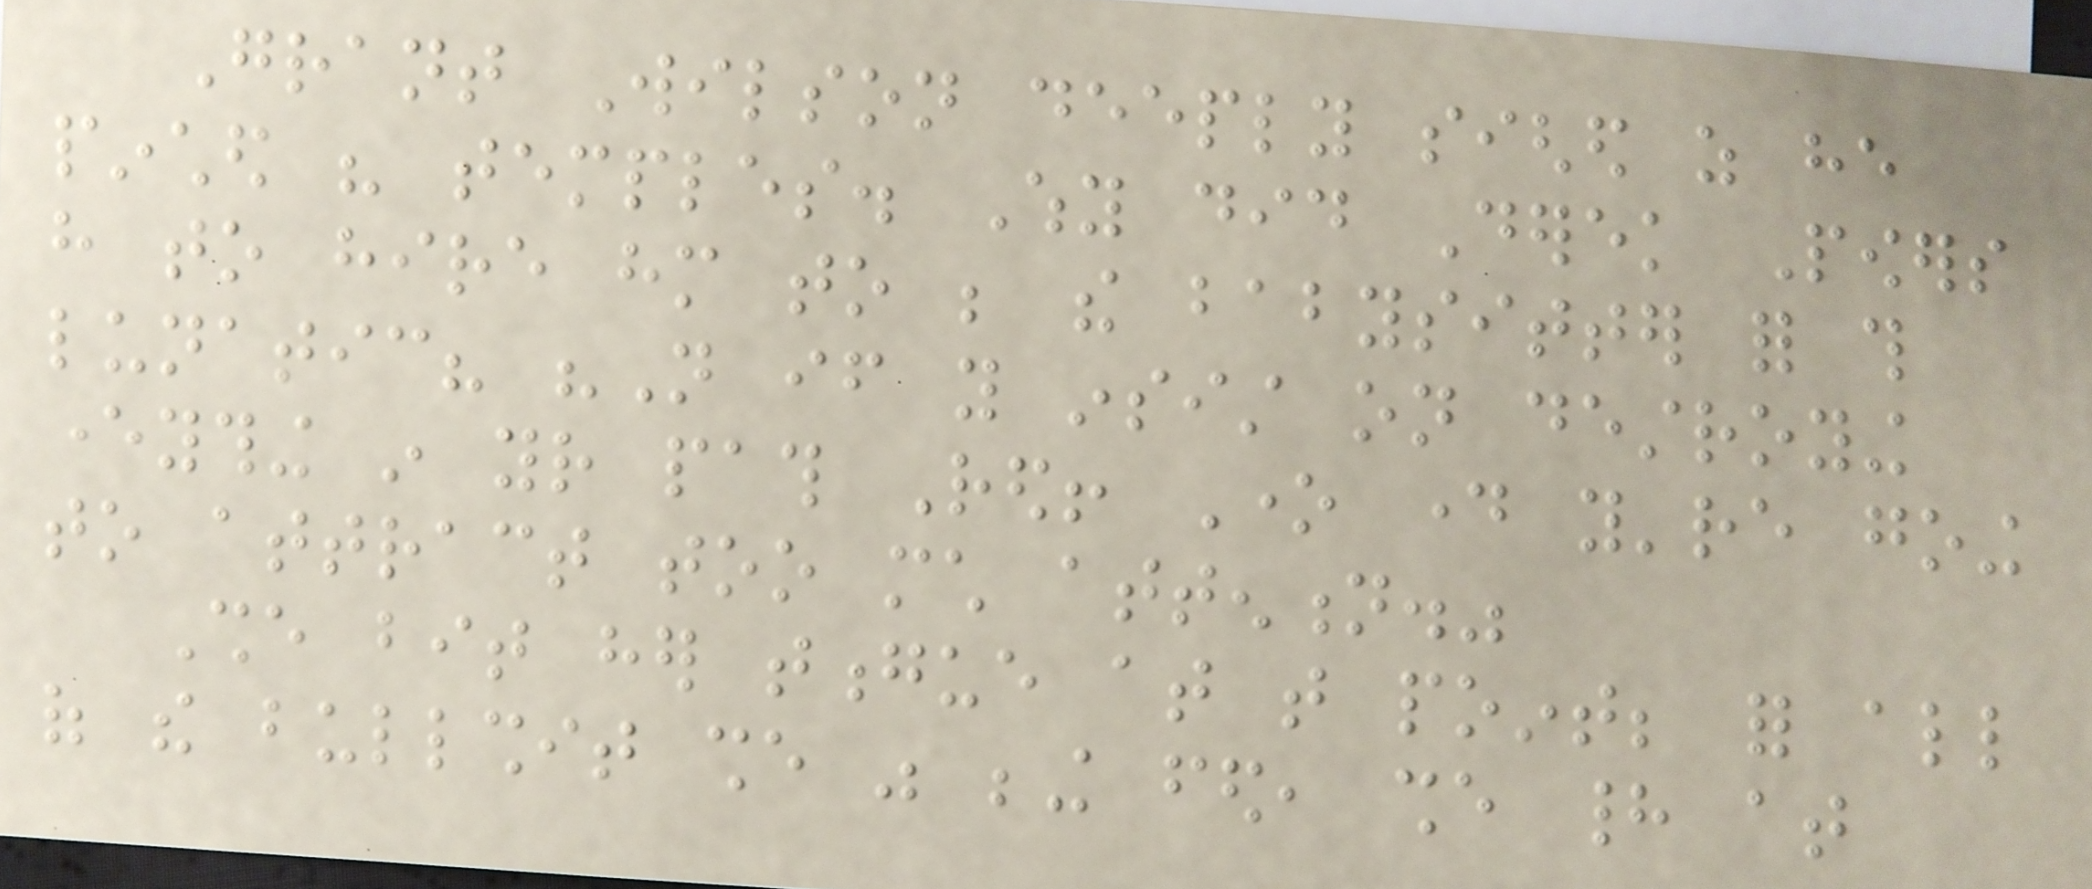Grant Wilson deeply sighed as he
pinched his temples. Why did Derek Powers
have to hire him to be the babysitter for this
lunatic? "Not if you insist on destroying
everything in your path Red! One day you're going
to attract too much attention."
She bit her tongue at that point; for all
of the bullshit she was being fed, she had at
